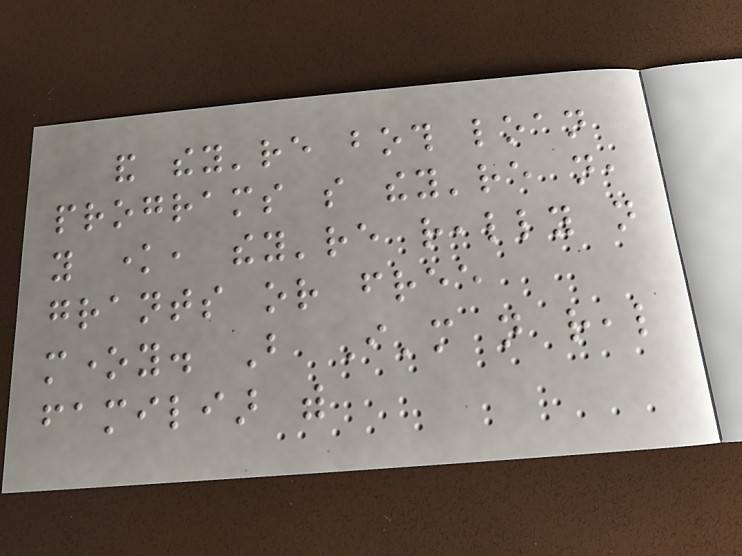and they're both loan
programs so they're not,
you know, they're really not
grants or free
money. But I'm not real
familiar with
